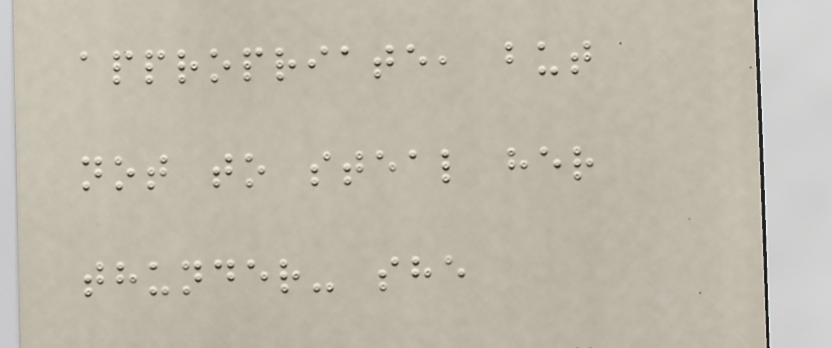appropriate, but
not to steal her
thunder- she
